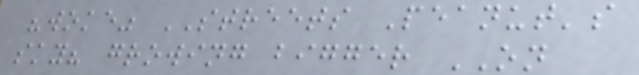"woke" STREETS Peanut's
sky? growing bigger ON
